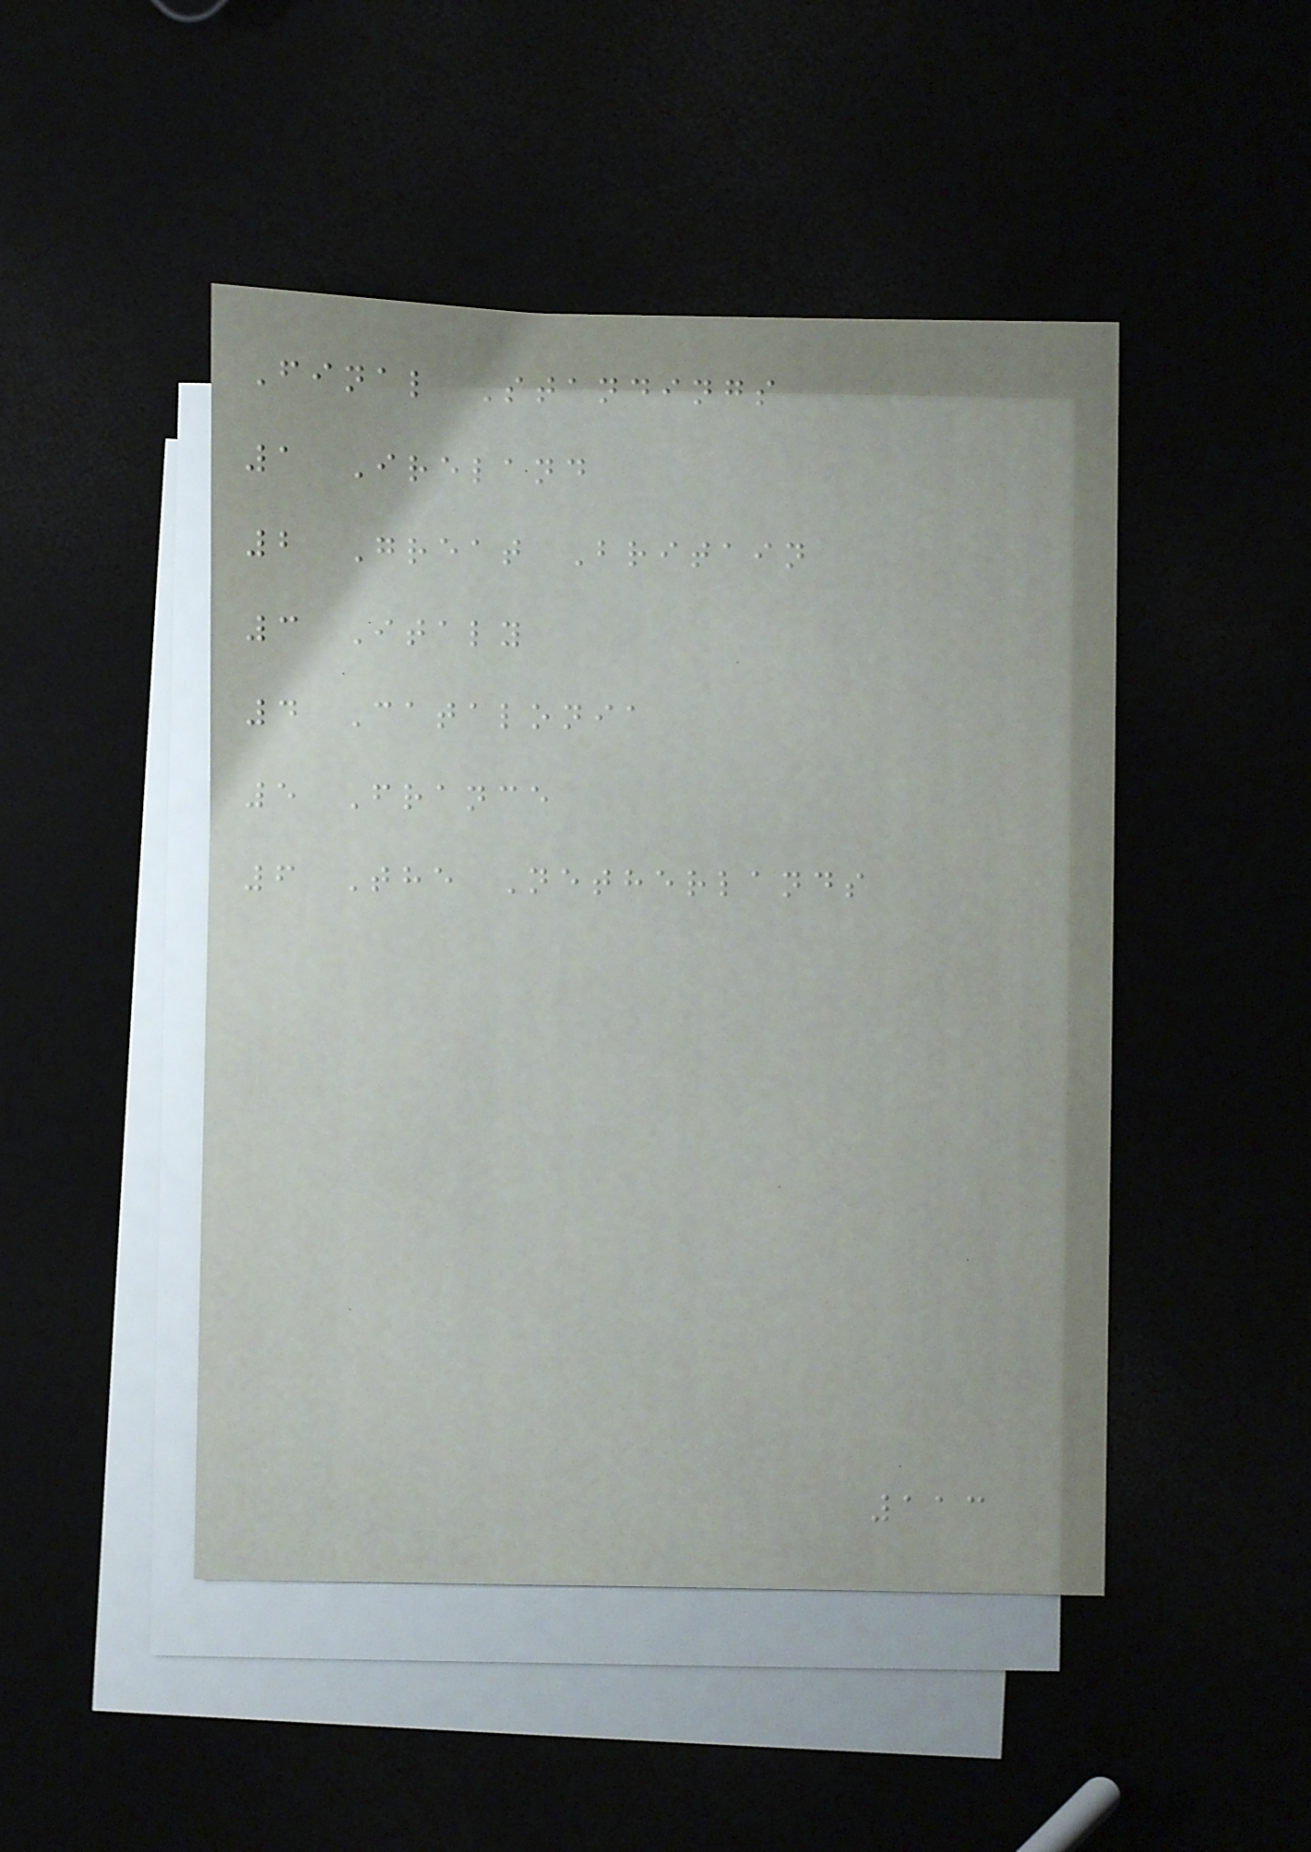Final Standings
1 Ireland
2 Great Britain
3 Italy
4 Catalonia
5 France
6 The Netherlands
113
